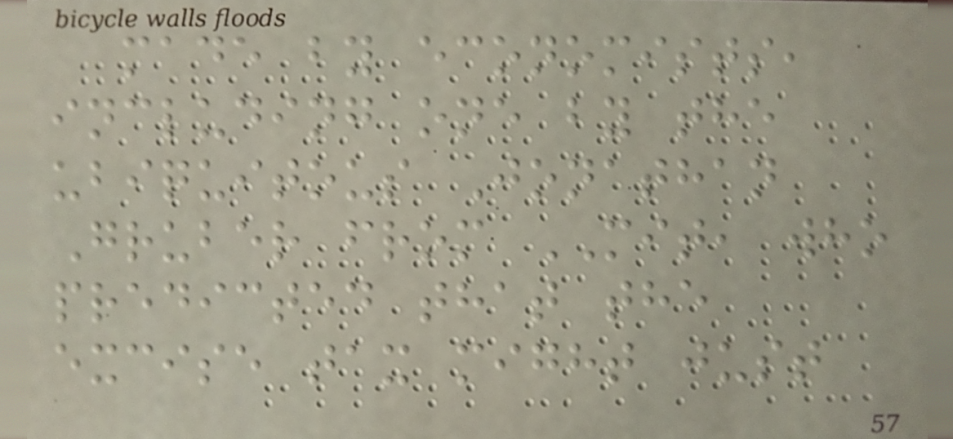made by economists,
including one by the
ubiquitous Jonathan
Gruber from MIT, who
predicted that the
excise tax might just
